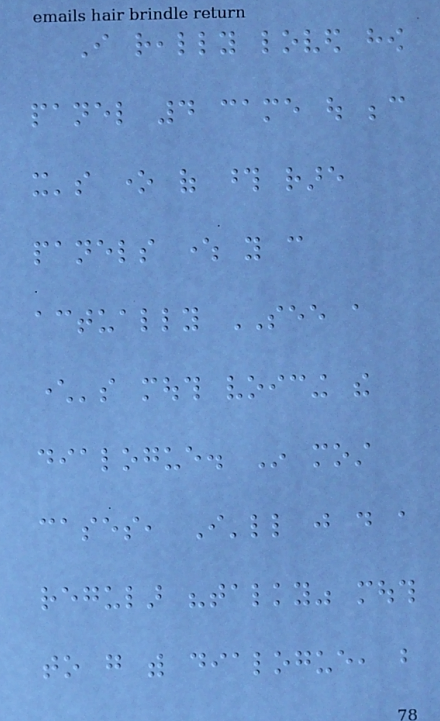I really loved how
panel 4 came out because
it's one of those rare
panels where you can
actually SEE a
character's mouth voicing the
dialogue. In most
cases, I'll just do a
regular "talky" mouth
to go with dialogue, but
